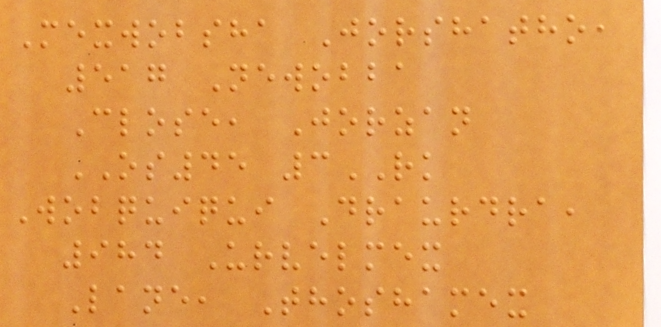Mexwobsha Jorshatho,
517 Newobba
Close, Jorzan
OS45 3RK
Wobquiqui Draurdra,
984 Urvelmex
Lane, Thoshamex
